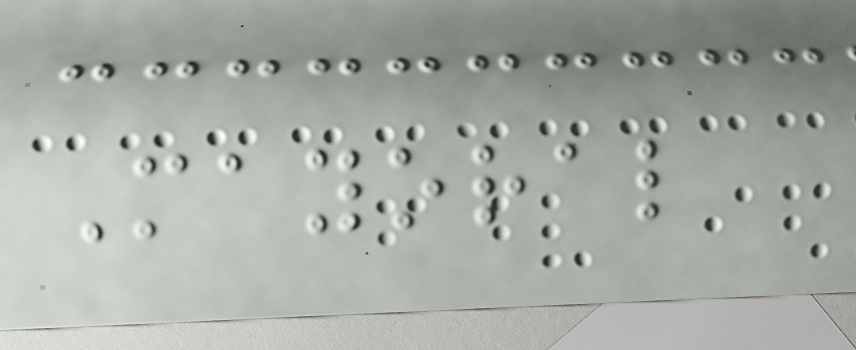Mayoral
